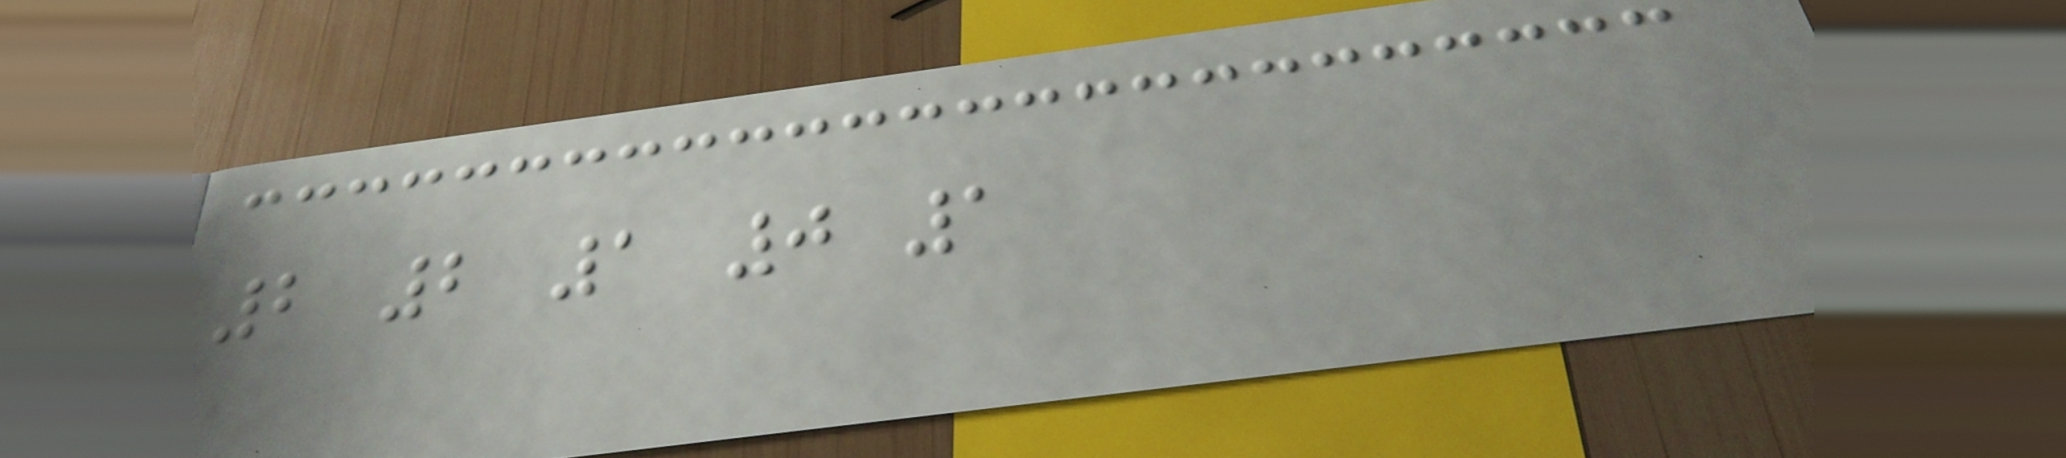2 2 1 0 1
